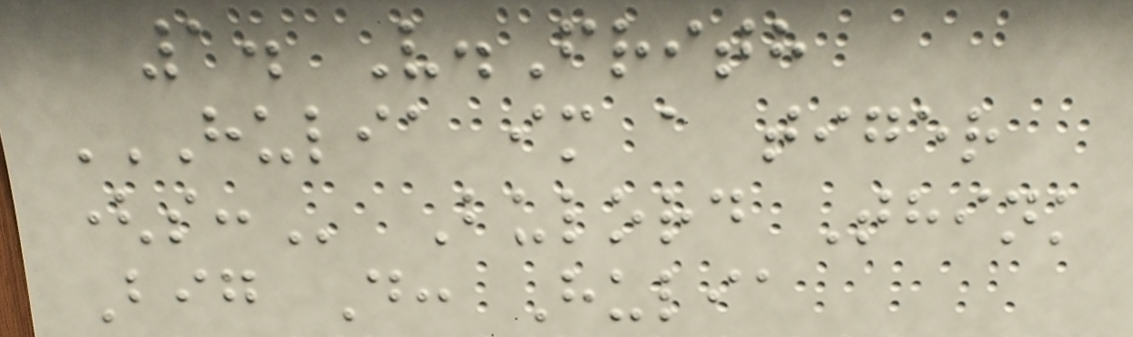1. V.Frith
HULIA IM A TIGER
(S: Bulord Think
Big D: Hulia
